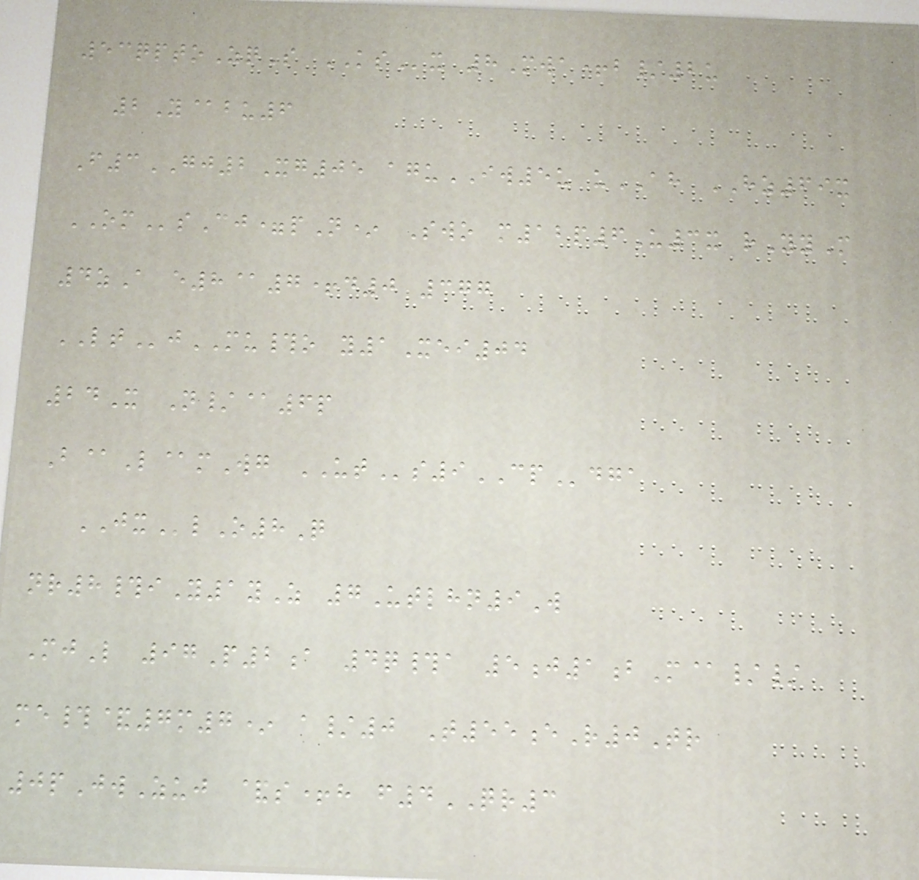53qptoZqS KSx 8Mwa+b/2u
2Y@bu6
F3GJ2Xg05 aguIW5u uAH HZ69x
OMsCj=pN* Swo m12p6U3x rYyM
4zA e8@7+d0 377
LTjMU#o y1Xei04
24X N/@6p
B@L@mWg UTs9CPdga
JXlO8Q
nr8#iY1yZ 7Utlhn9W
MjL 97P2a 4q#a 5j1bM@//
me#&7m7* a/0 T55eR0Tr
0pJwZuj &s+h f4QR3
